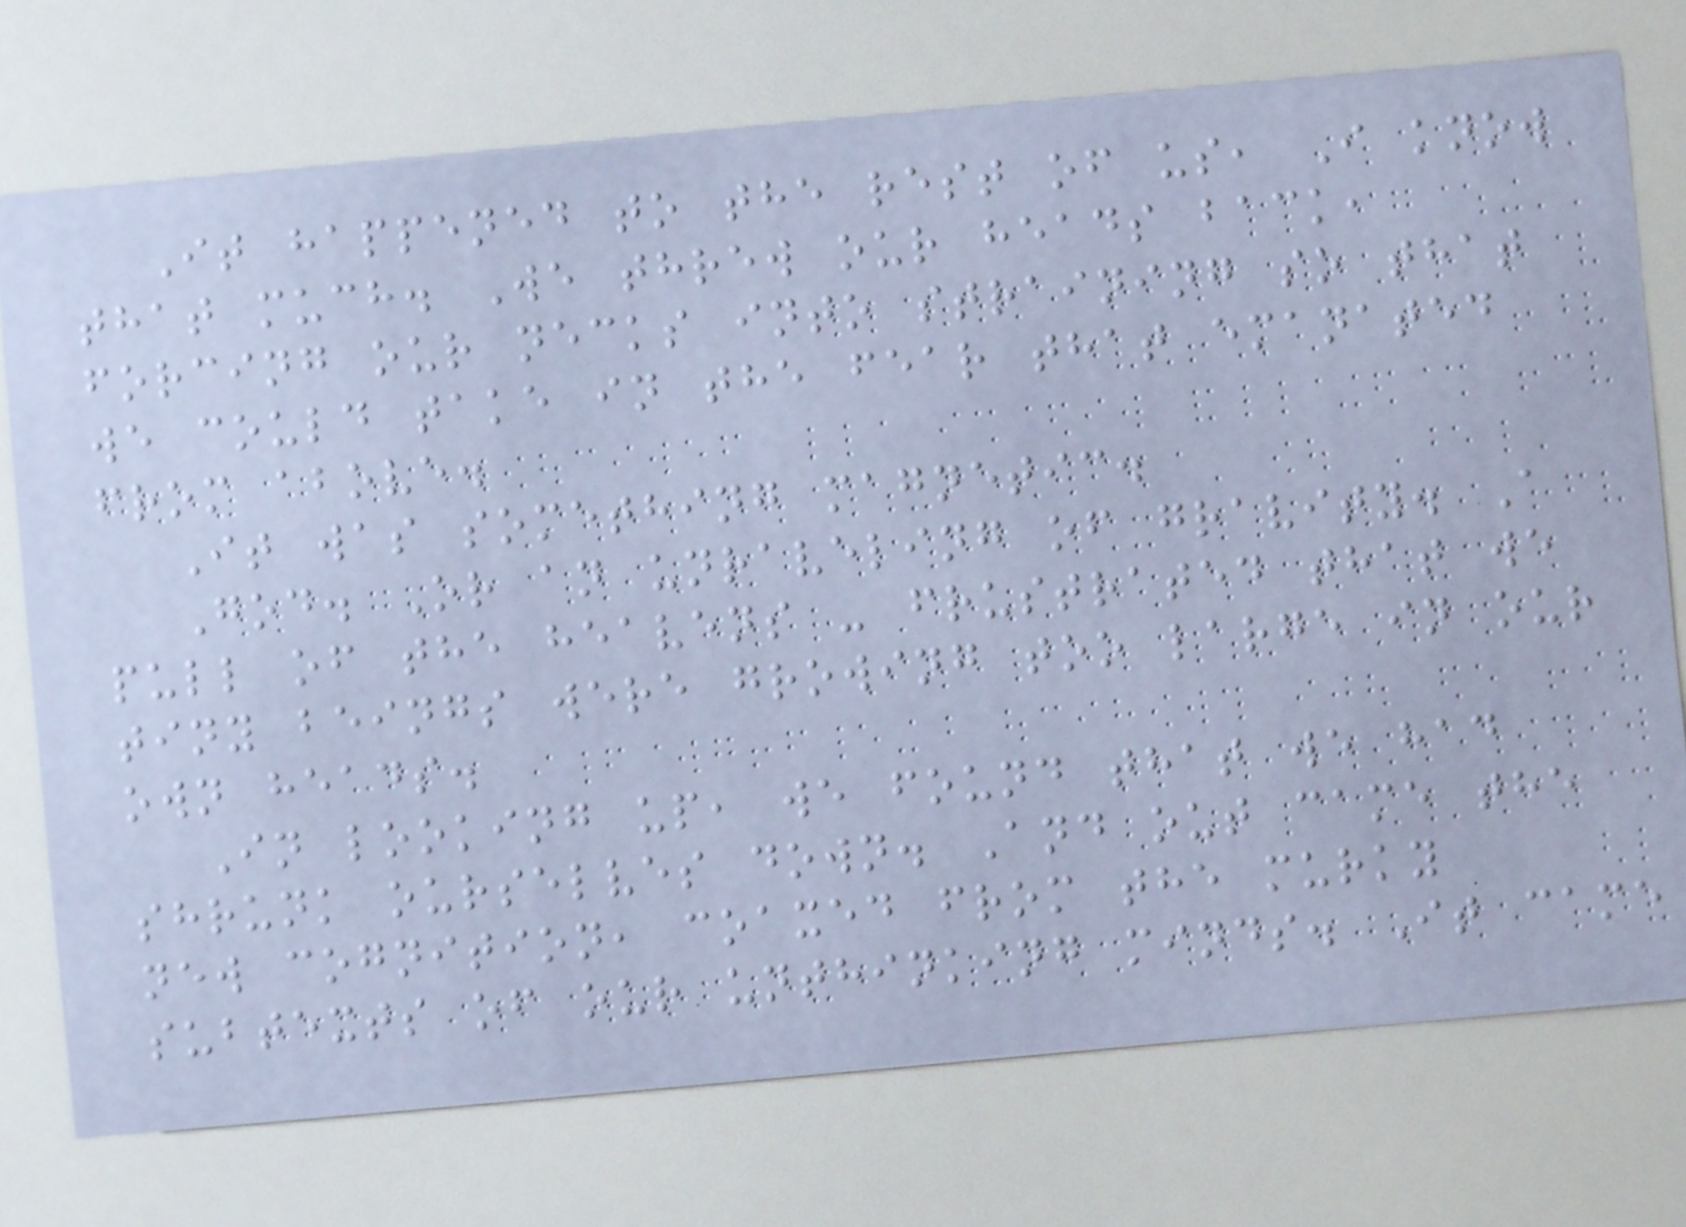It happened to the rest of us, I know
that much. We threw our heads back,
forcing our necks into straining so that
we could take in the fear that emanated
from above.
It was something magnetic.
God. Or an unraveling of gravity. A
pull of the heavens - frustrated that we
tiny beings were growing too large in our
own heads.
In looking up, we found that we had
shrunk ourselves down. And out came the
new cognition, coaxed from the murky
subtexts of our unthinking minds. It came
